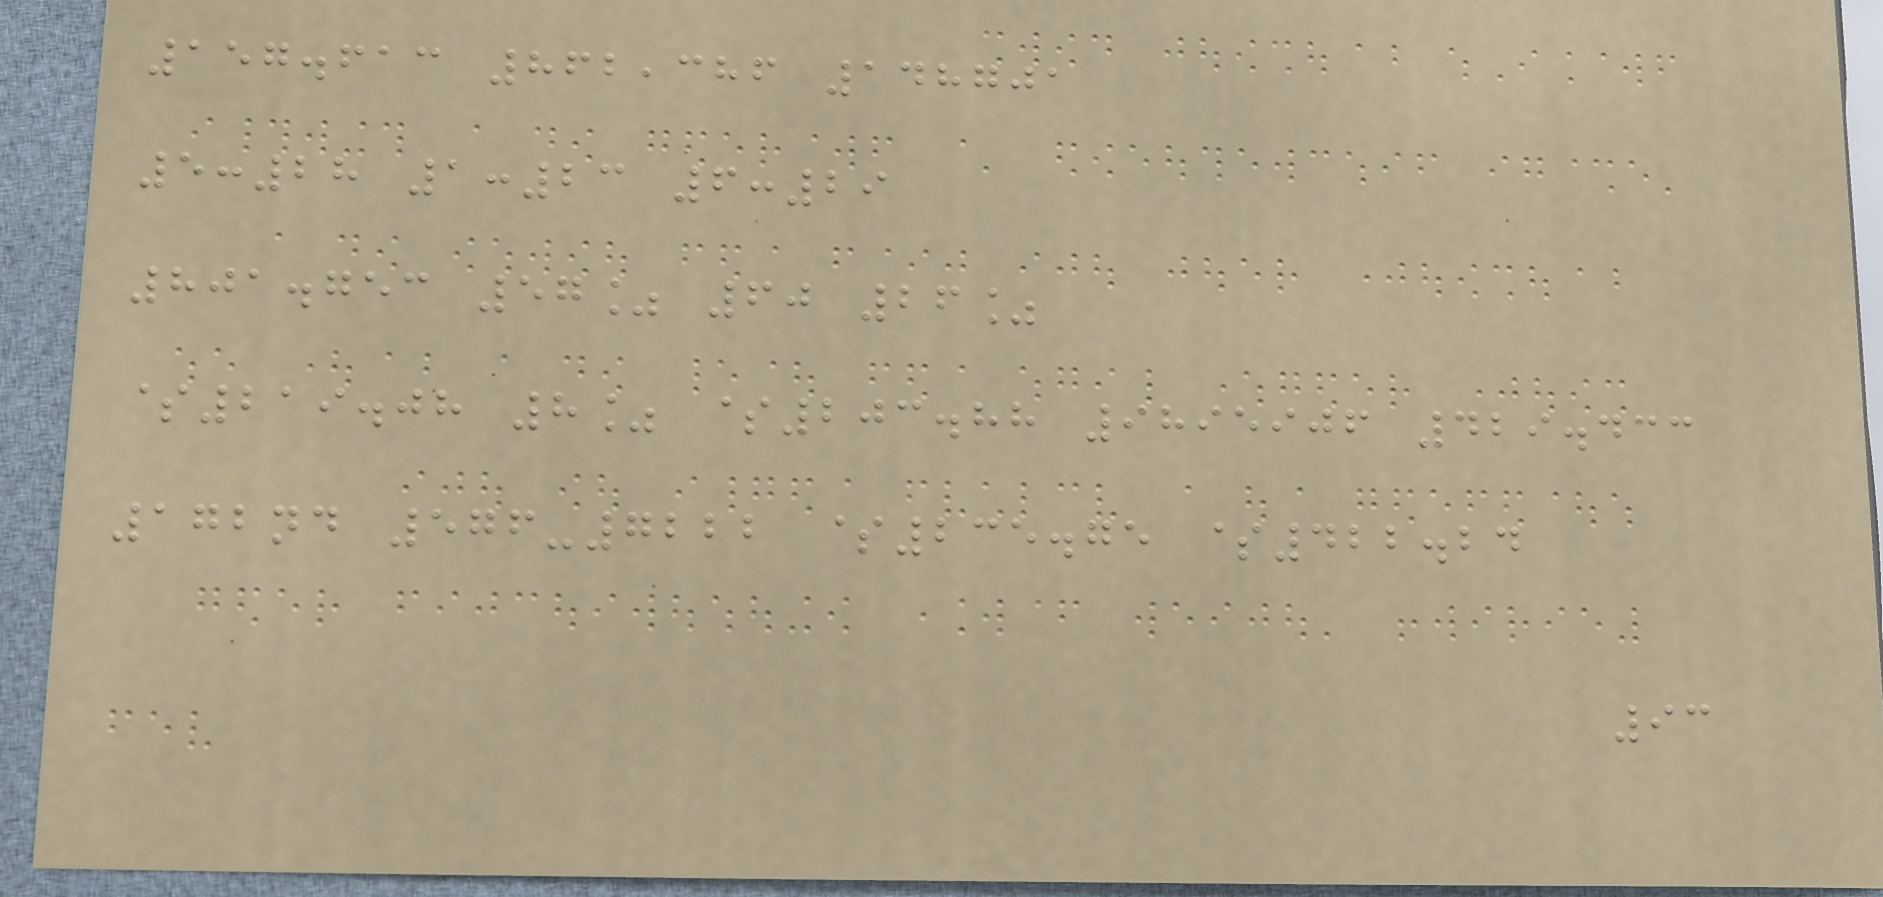157.613 862,386 148701
5:28 1:23 6:29
801.753 57% 60 26%
$219.08 8% $203.88 9895906 429.433
172nd 576-7222 $235.75 $422.24
93
